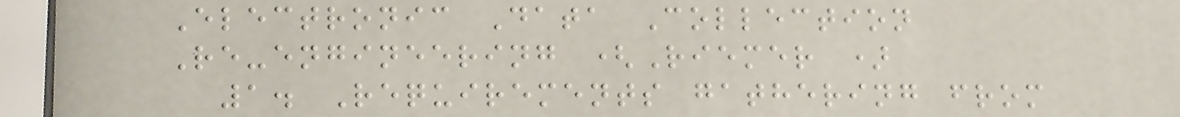Electronic Data Collection
Re-engineering (Riemer )
1. Requirements gathering from
